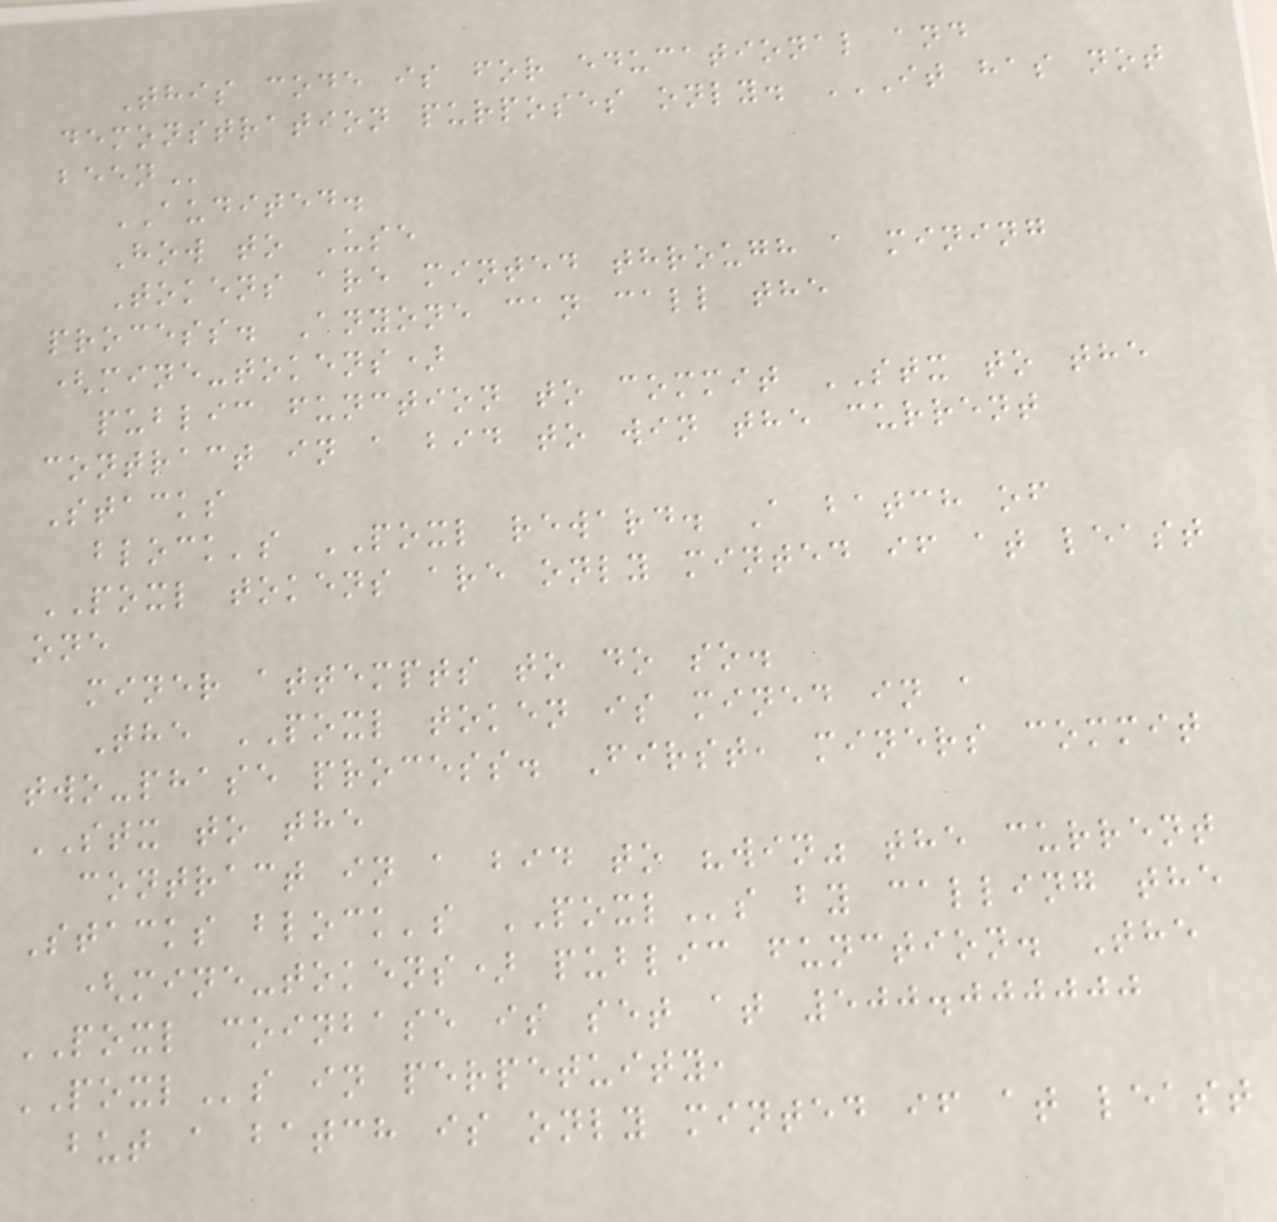This code is for educational and
demonstration purposes only. IT HAS NOT
BEEN
AUDITED.
How to Use
Tokens are minted through a mining
process. Anyone can call the
(mine-tokens)
public function to commit STX to the
contract in a bid to win the current
Stacks
block's POXL reward. A batch of
POXL tokens are only minted if at least
one
miner attempts to do so.
The POXL token is mined in a
two-phase process. First, miners commit
STX to the
contract in a bid to "win" the current
Stacks block's POXLs by calling the
(mine-tokens) public function. The
POXL coinbase is set at 500.000000
POXLs in perpetuity,
but a batch is only minted if at least
